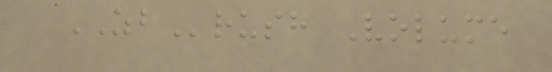ZBrush Volume
